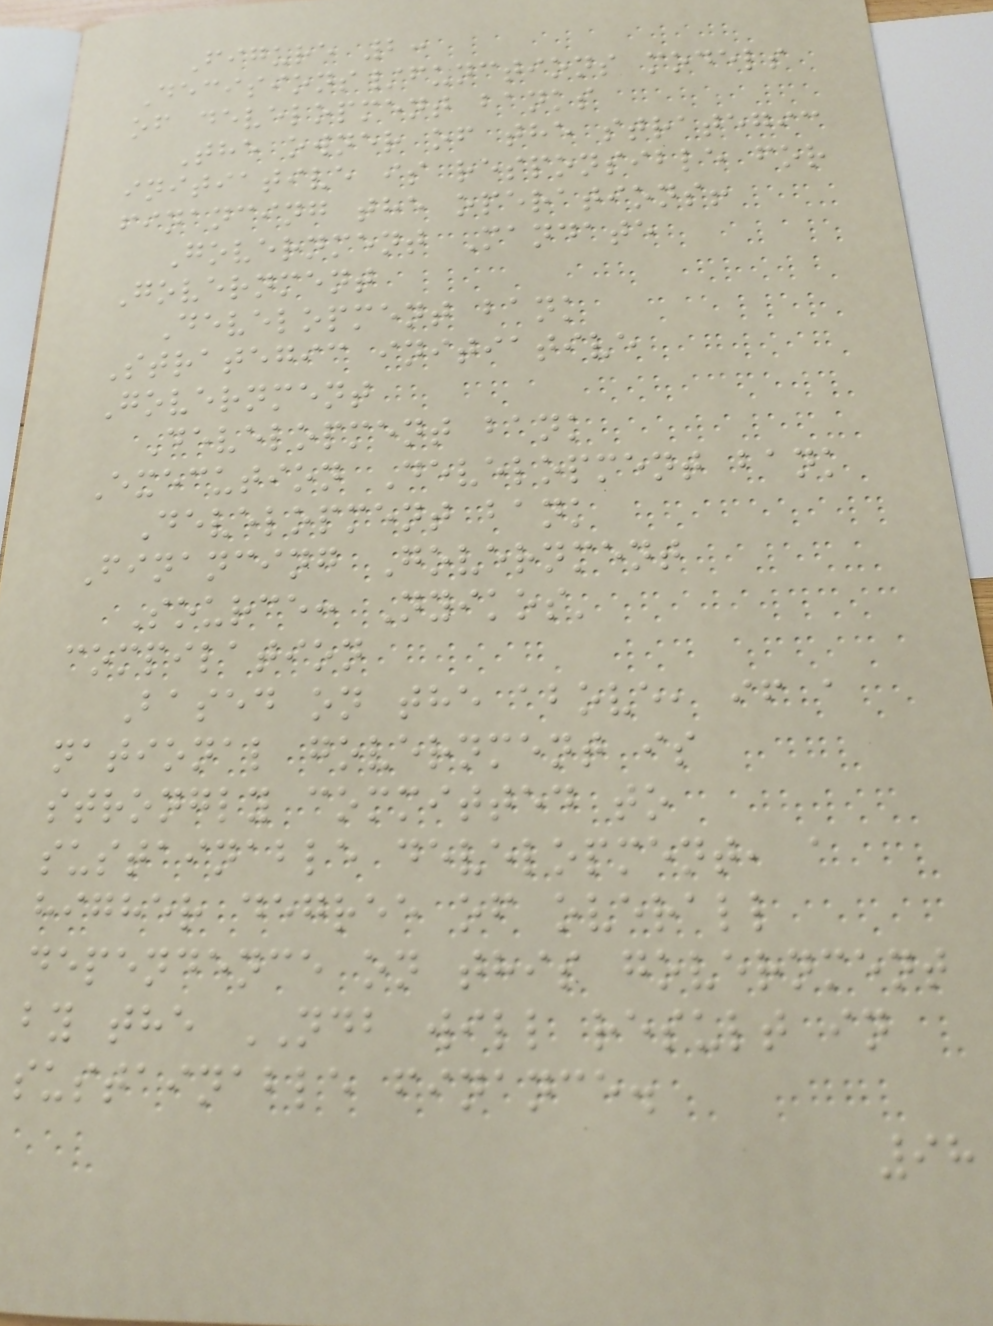Figure 2:
Decisions/functions models
of development banks
The owner of the strategic
initiative is responsible for
financing the operations!
Government Mandate
Government
Development bank
Strategic initiative
Government
Development bank
Execution Development bank
Development bank
Financing Government
Source: Nyikos'
compilation
Based on the above, if a
national government is
strongly committed to
sustainable development, a
higher degree of overall
dependence on this government
by the NDB will result in
sustainable finance.
98
